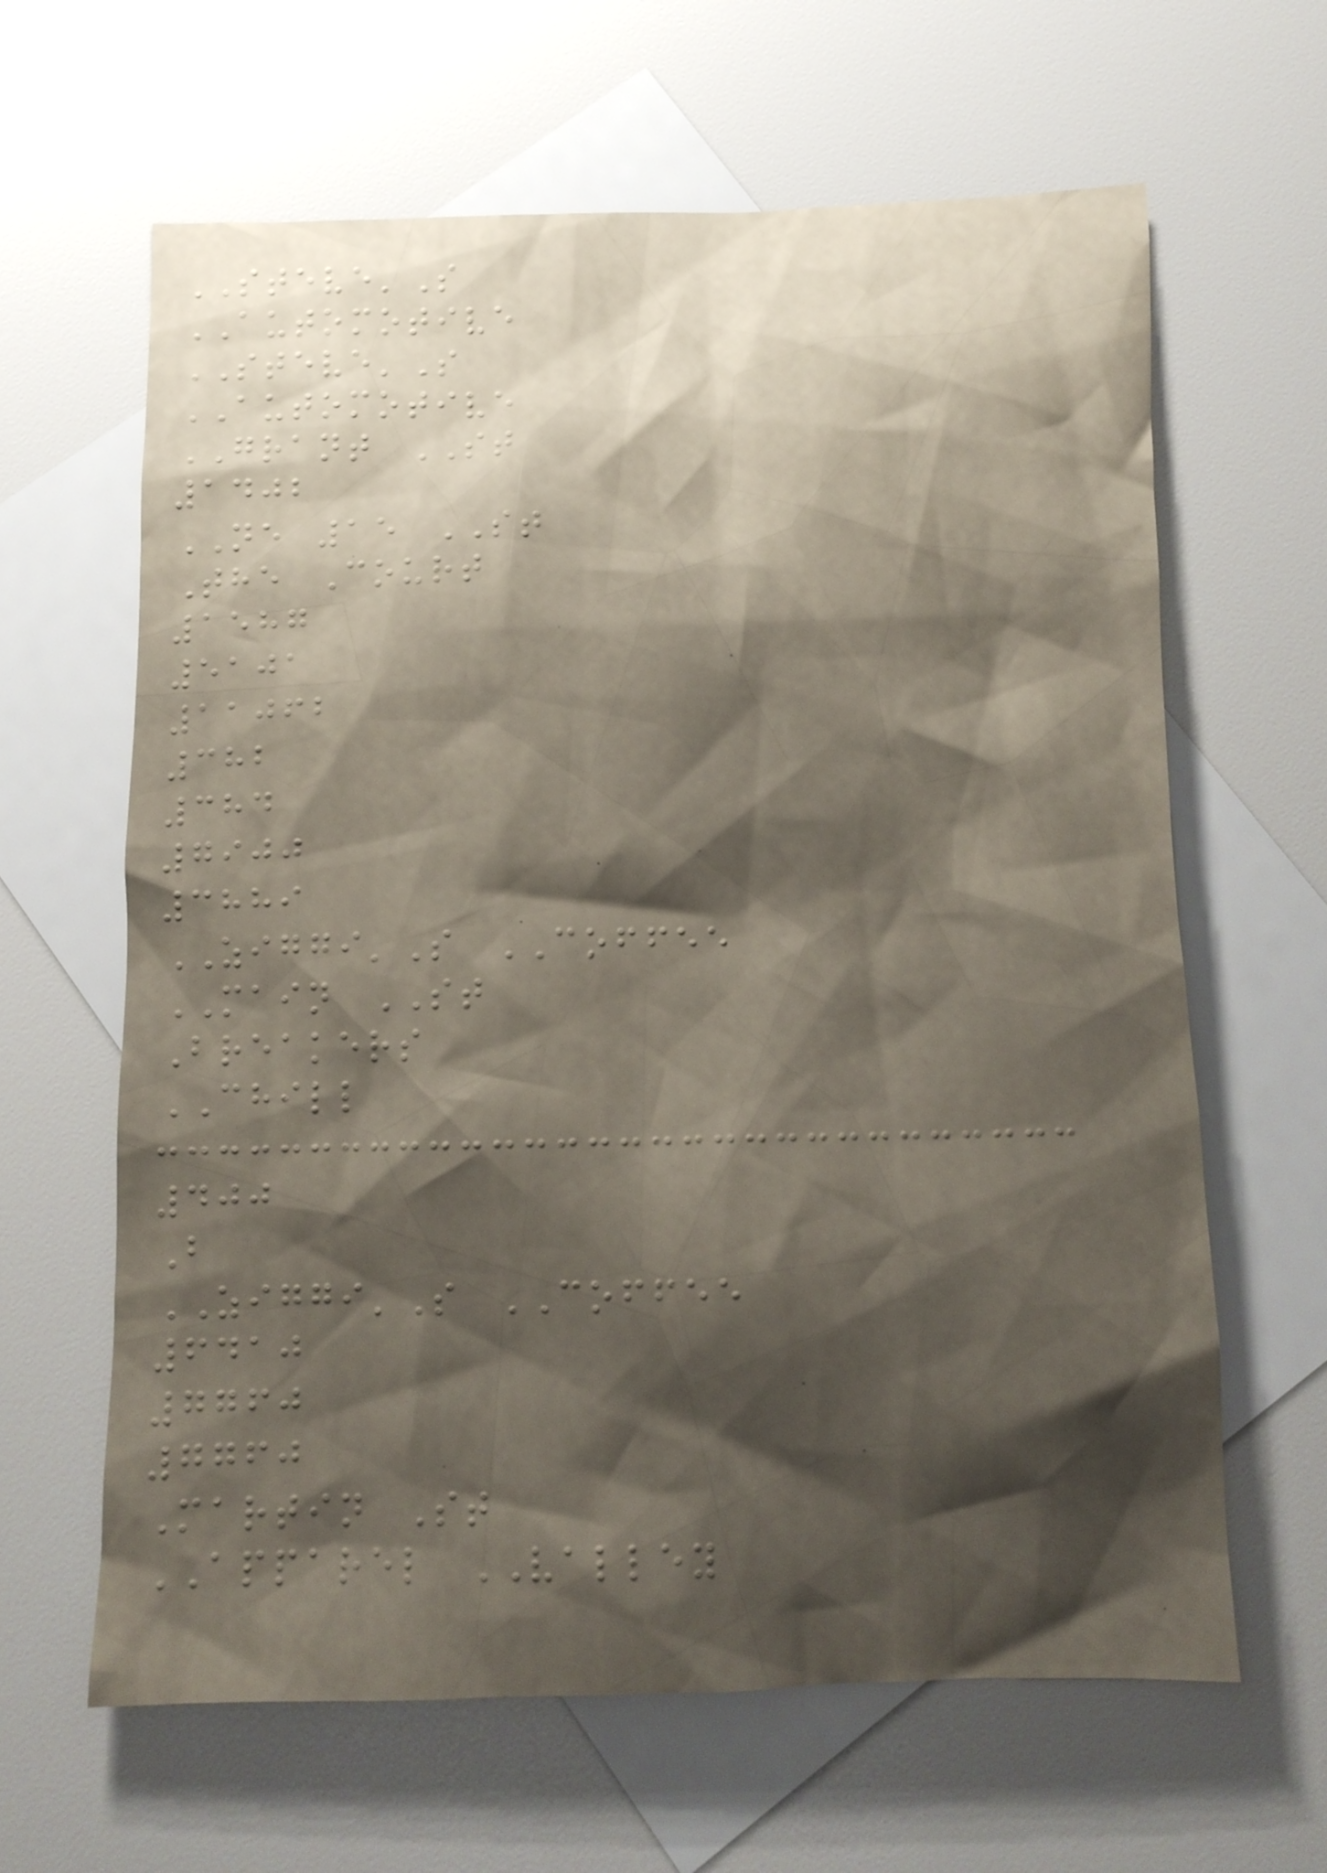STEVE'S
AUTOMOTIVE
STEVE'S
AUTOMOTIVE
GRANT ST
1402
NE 15 ST
The Court
1587
5101
11062
382
384
7900
3889
ZIGGI'S COFFEE
MAIN ST
Breakers
CHILL
400
B
ZIGGI'S COFFEE
6410
7760
7760
Martin St
APPAREL VALLEY
